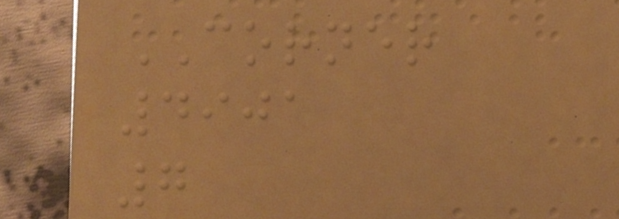CORNER
4901
7
